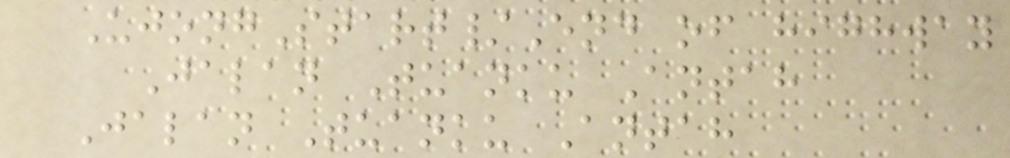UjongStart/End of highway
Jalan Tuanku Antah
Jalan Tuanku Antah
